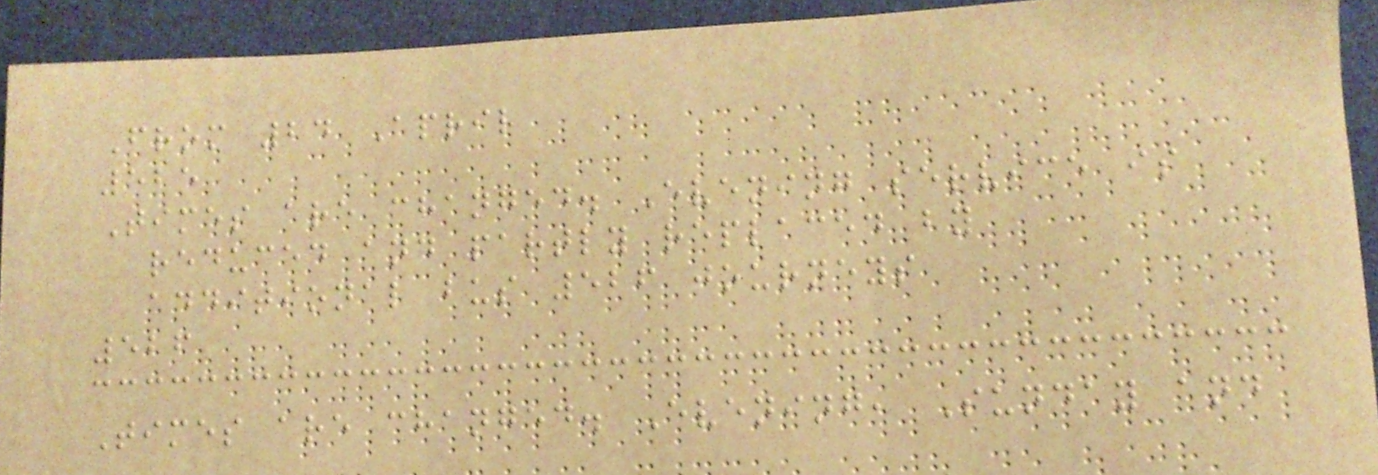From 24 April
525
Times are changed. Evening service is
reduced and partly replaced by
additional bus 526 journeys
526
Times are changed. Evening, Sunday and
